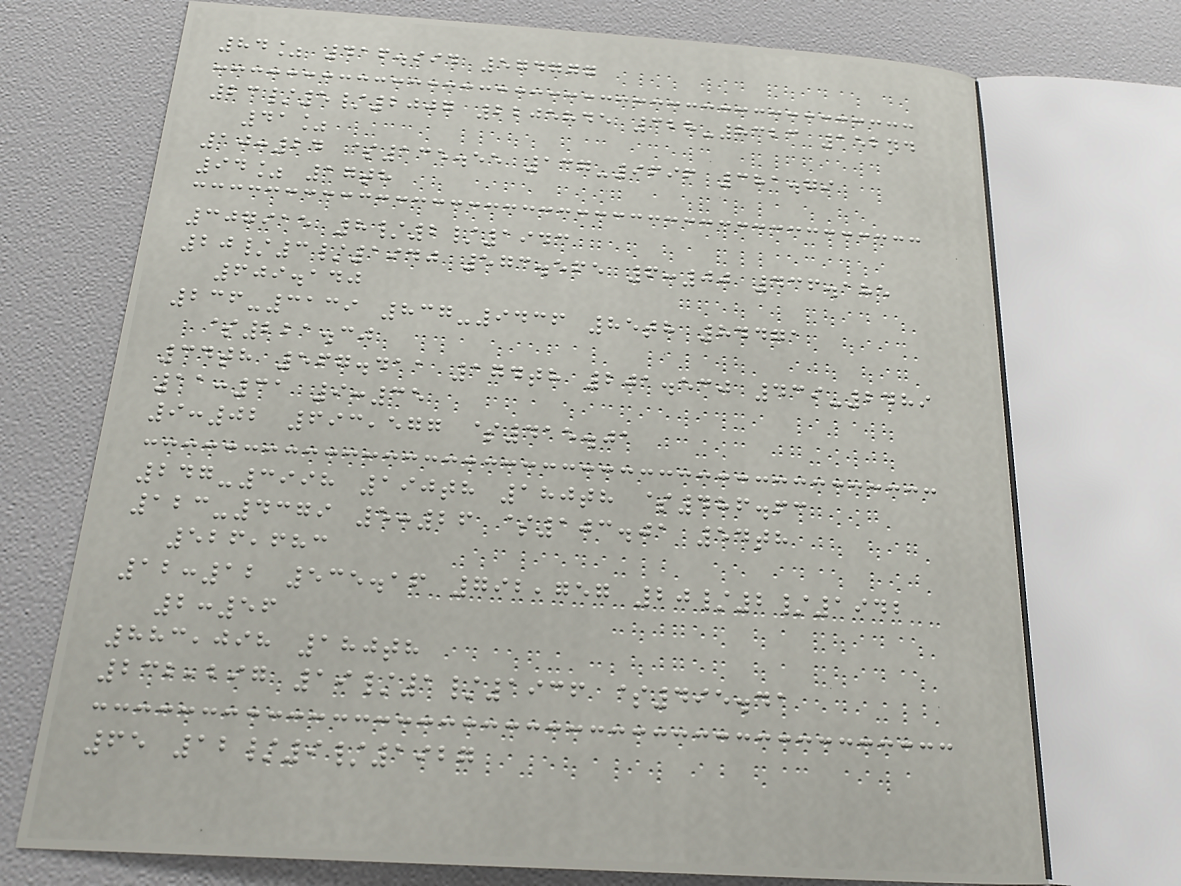84% 416.994 574777
23/5/2007 2205845 328-8323 152nd
41%
10:24 $135.55 137-9696 381.79
94% 17th
307915 8/2/1943
20/3/1940 573.565 6:00 436.185
609.140
236-3139 837-9436 85th 84471
$221.30
34th 567.411 174th 201.530 439-2489
11:31 9:35
9:02 693,577 $415.01
247-3998 190th 180th $486.63
123-4379 5:26 $103.01 54th
526,683
12:12 535.16 792,757 20/2/1942
2:56
883,098 180th
232,297 19/1/1936 $495.41
65 12/9/1927
